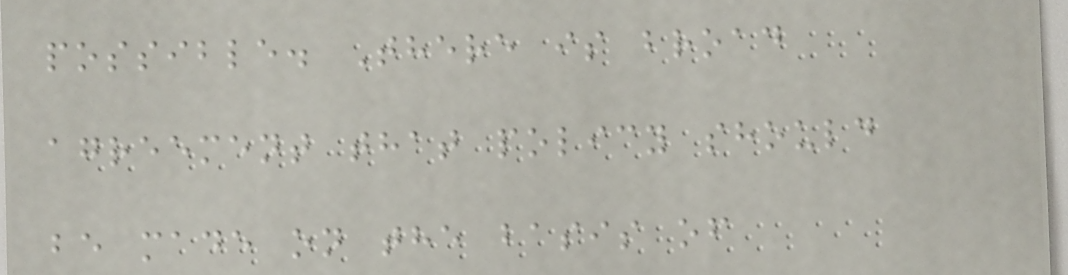possible. There is broad
agreement that policy should
be made on the basis of
